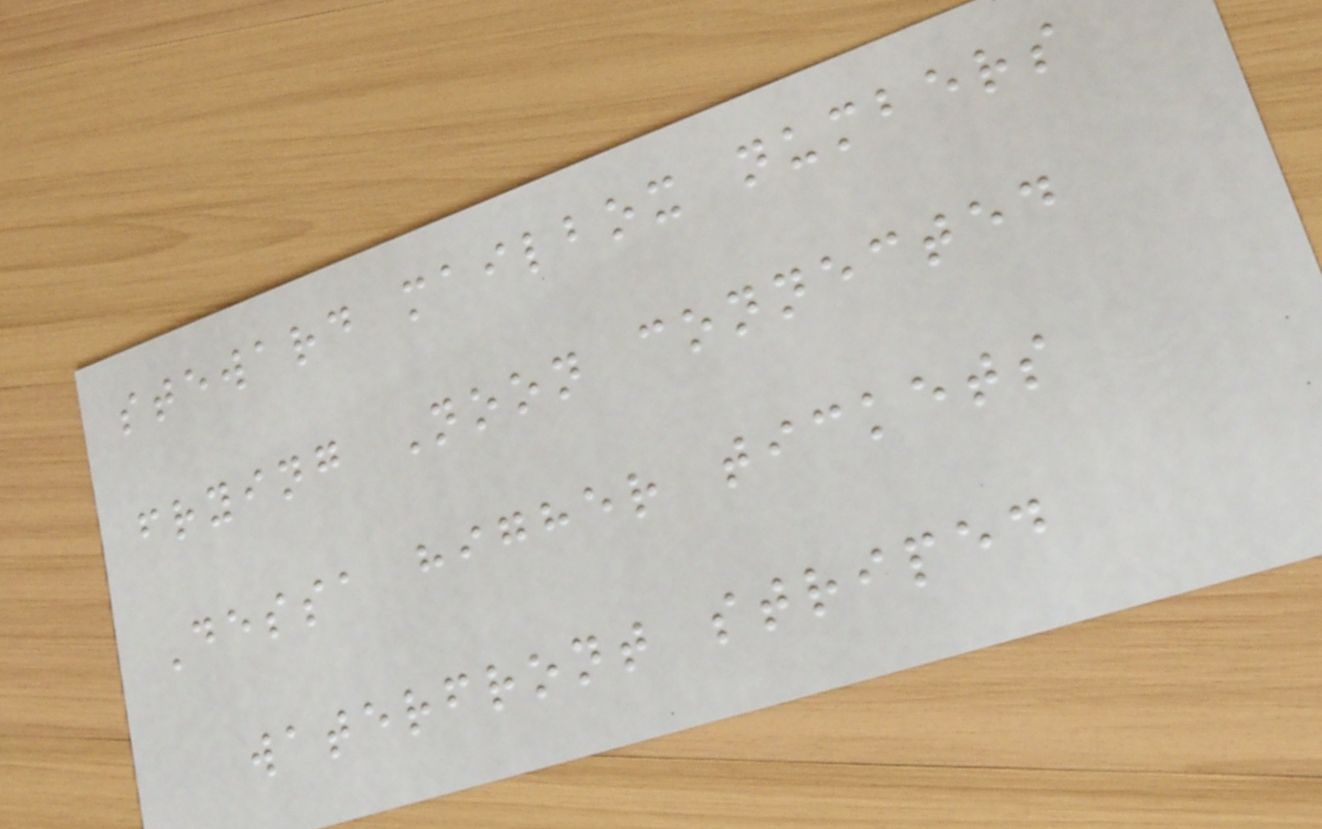steward mailbox numbers
frying Noon connected
Dessa higher tickets
waterfront striped
